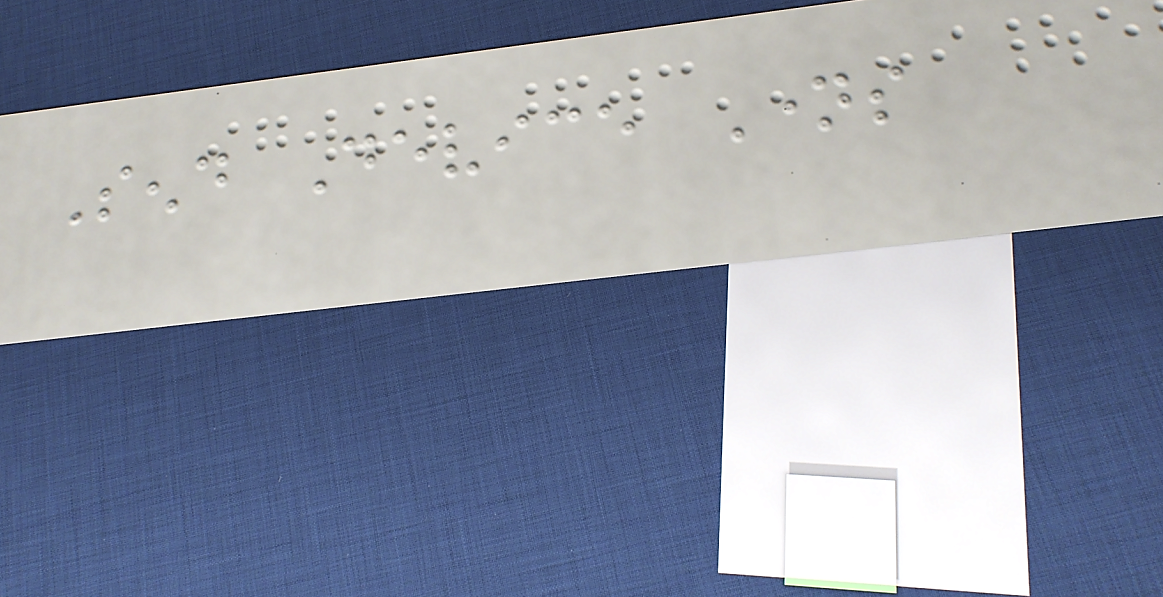Send Device Names
